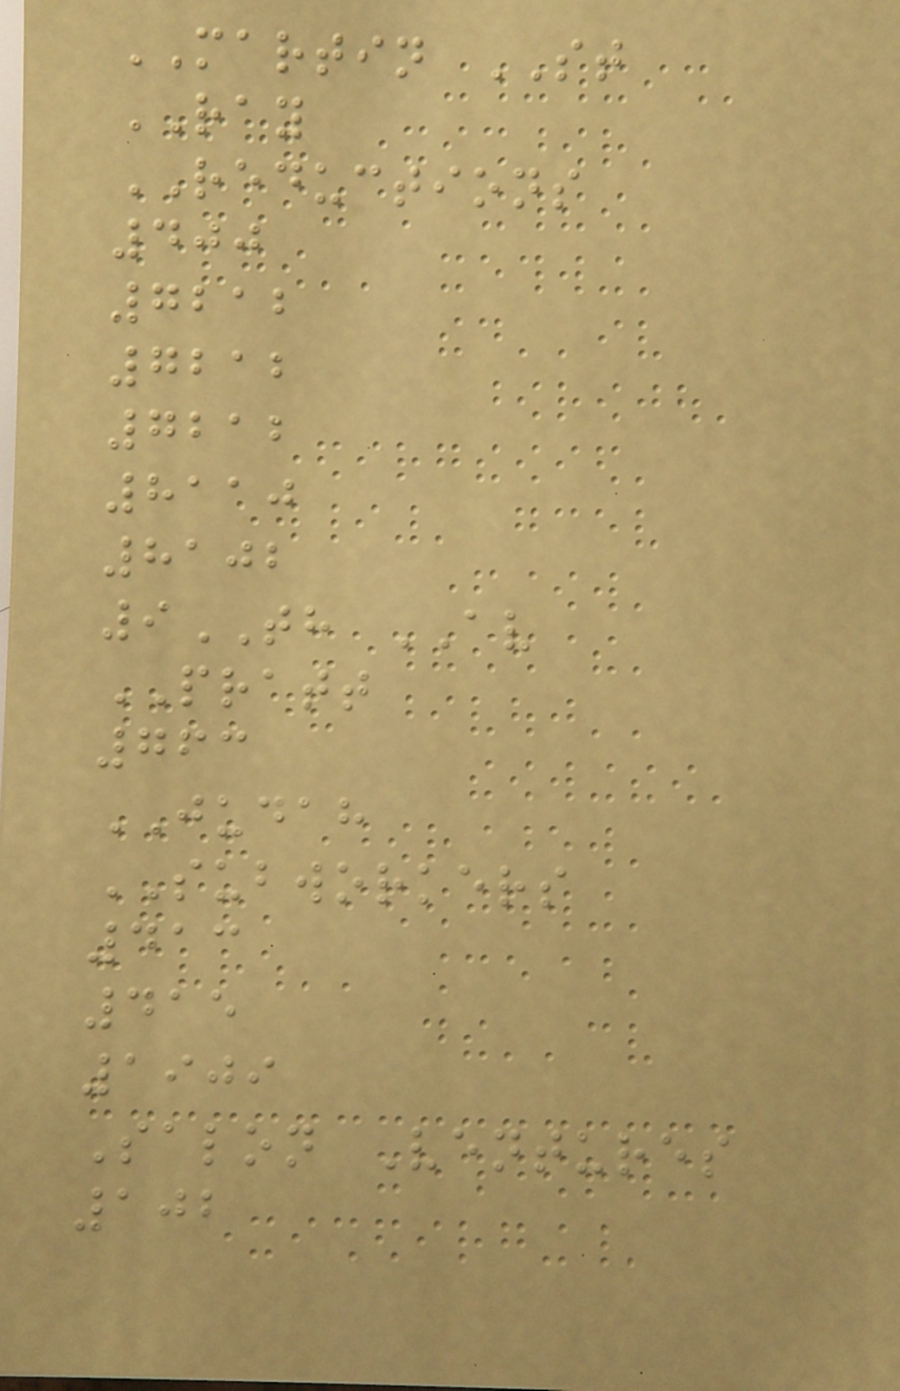MARTIN ST
RAY
REDUCTIONS
400
7212
7212
7212
8110
8102
9TH AV
PRATT
763
JUDAH
SUBWORKERS
413
415
1909
Salon Ventures
102
